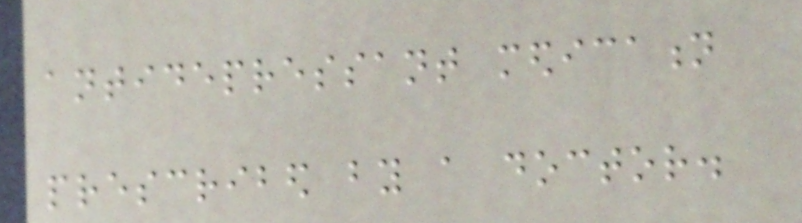antidepressant medication
prescribed by a doctor.
